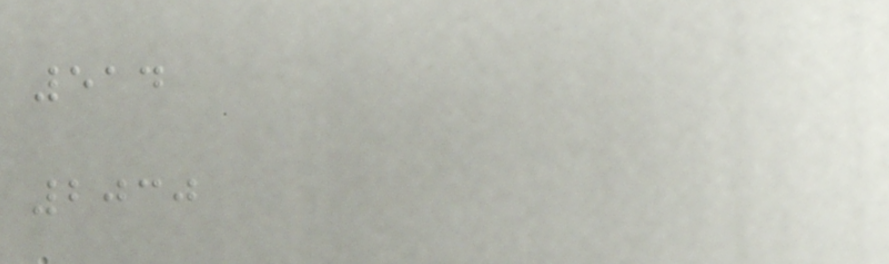514
2030
